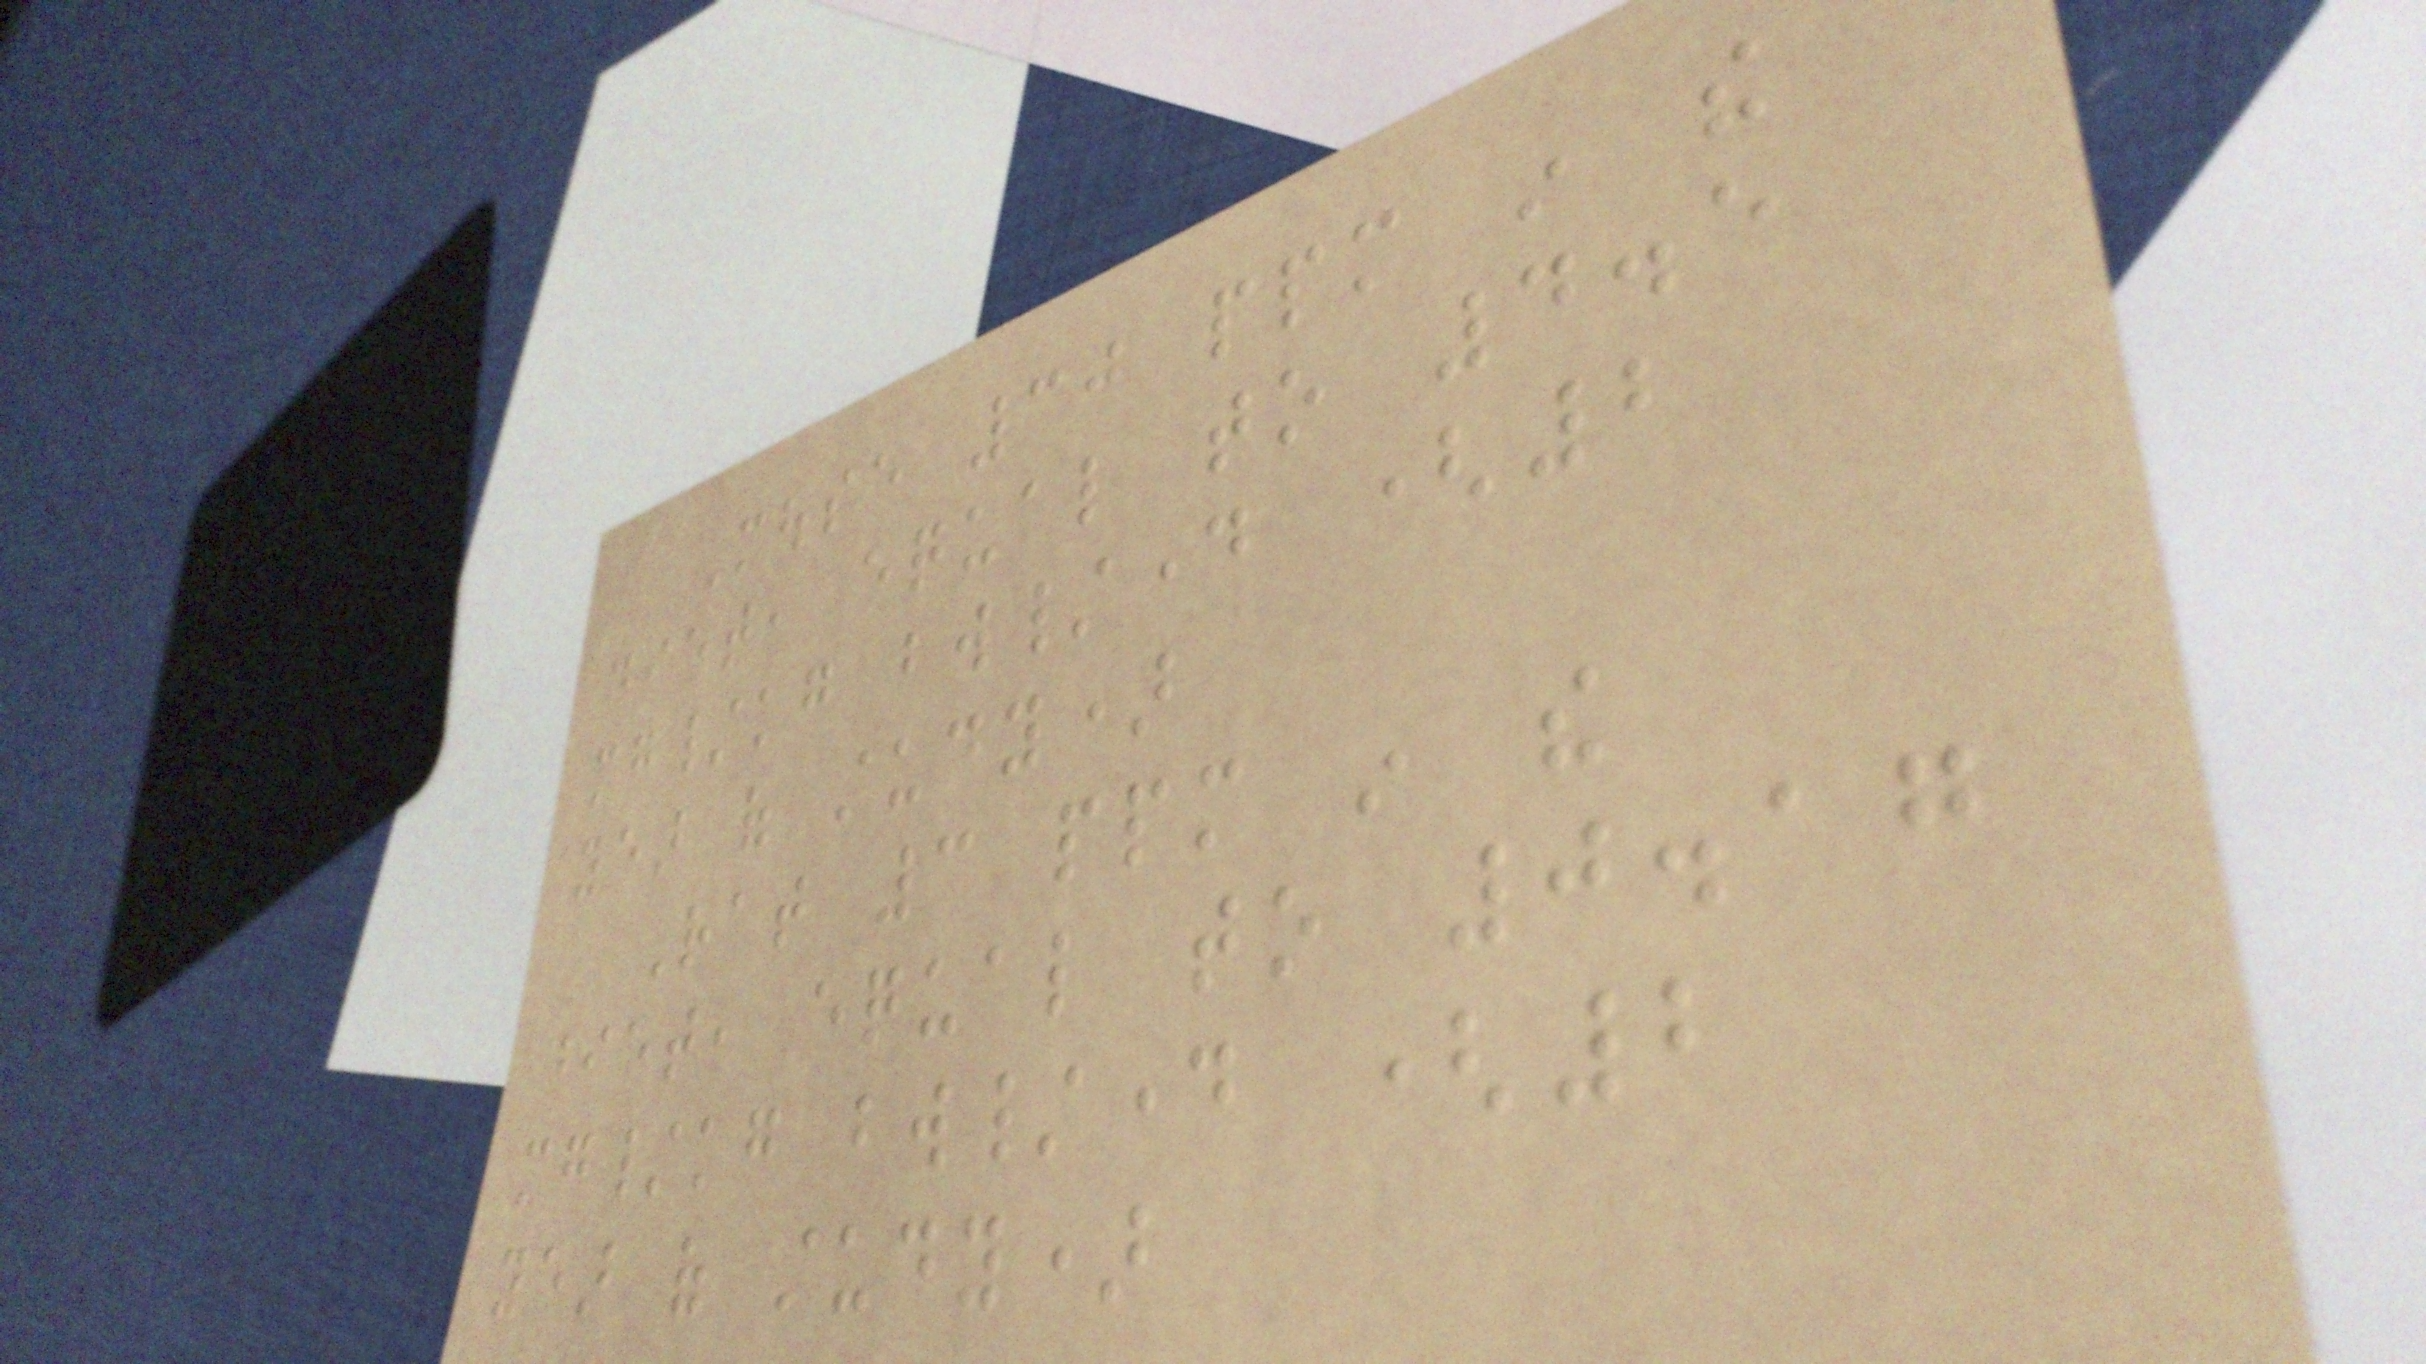Mouse 30 ppm in the
diet, equal to 4.5
mg/kg bw/day (2
year of study)
Rat 3 ppm in the
diet, equal to 0.17
mg/kg bw/day (2
year of study)
